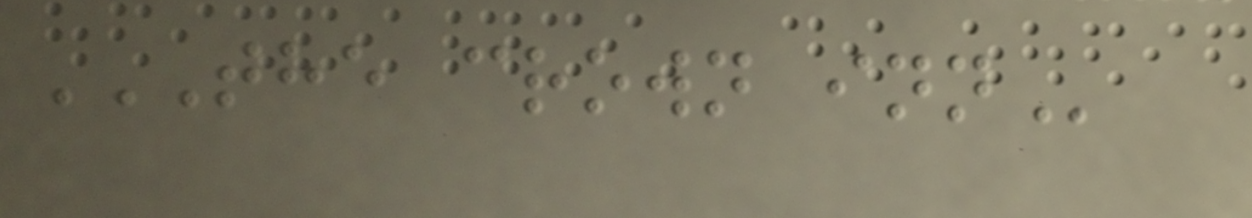THE CROWN INN
